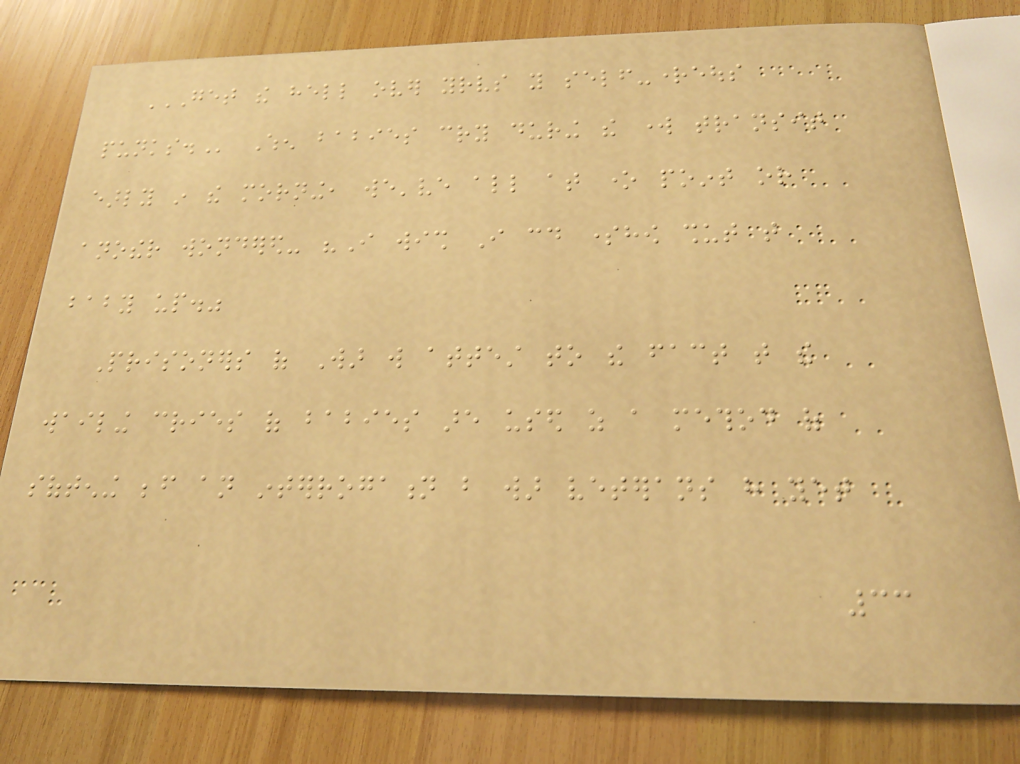GET THE HELL OVER YOURSELVES YOU SELF-RIGHTEOUS
PUNKS. When babies cry during the work transit
early in the morning, we've all at one point or
another wondered- "I wish I could somehow shut that
baby up."
Prisoners of War will attest to the fact that the
wailing cries of babies are used as a method of
softening before an interrogation but war veterans have yet
33
